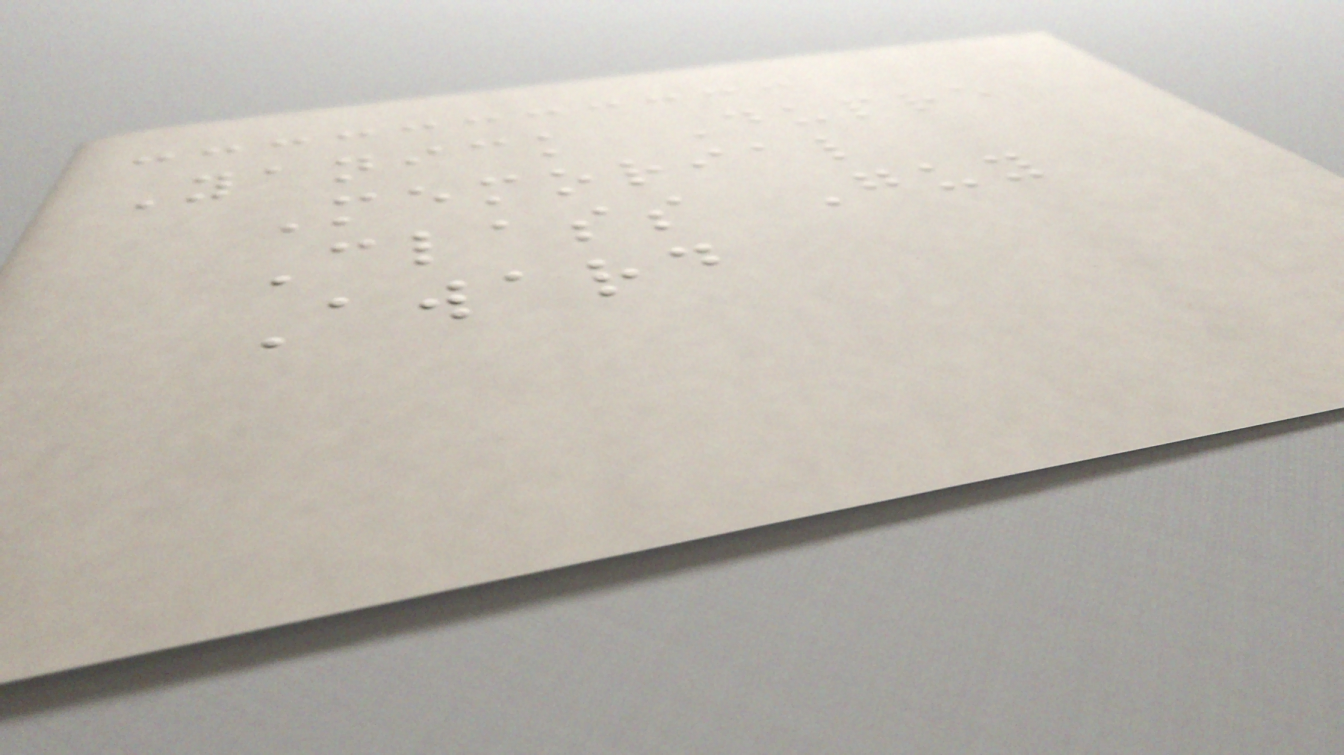Yanick Dupre
Memorial
Class Guy
Award
